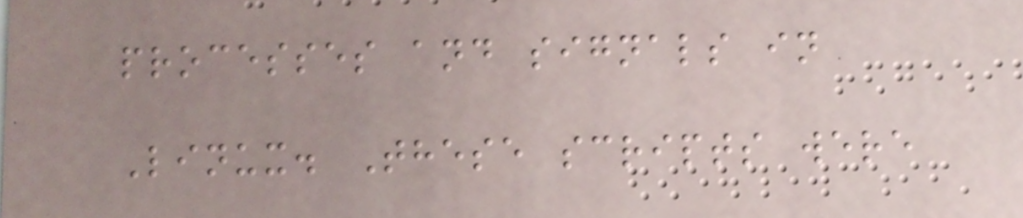processes and signals in
Linux. These scripts were
